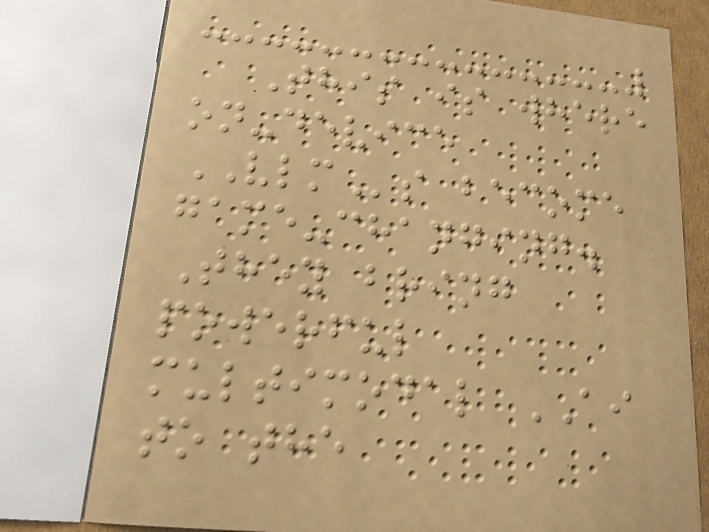This is where
on-device
VLMs become
game-changing.
They bring
powerful
multimodal AI
to the
